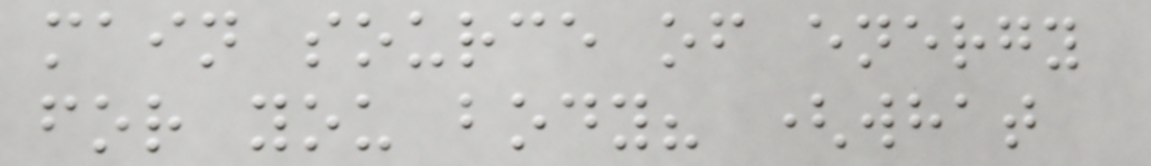main source of energy
for you body? (what
